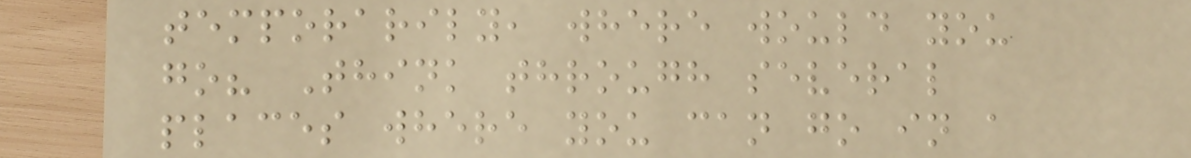temporarily, where would you
go? Think through several
places where you can go in a
